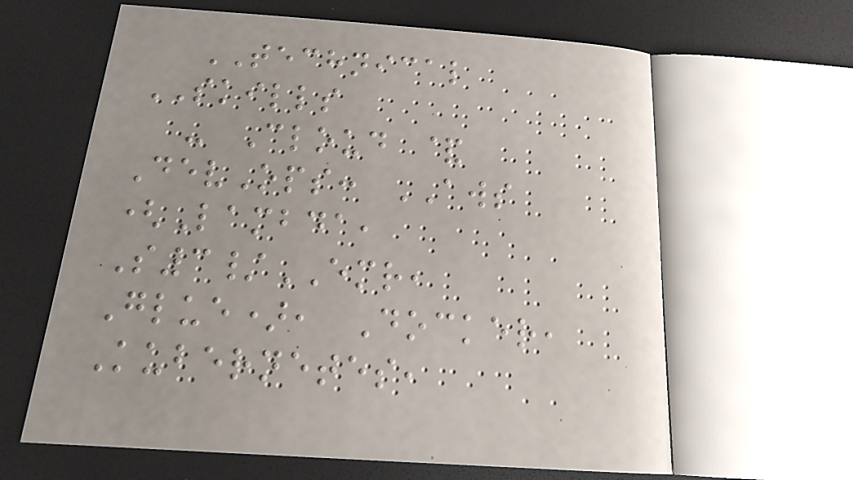TECHNICAL
SKILLS
- Cloud &
DevOps: AWS
(Lambda,
S3/EMR,
Glue), Docker,
Kubernetes,
